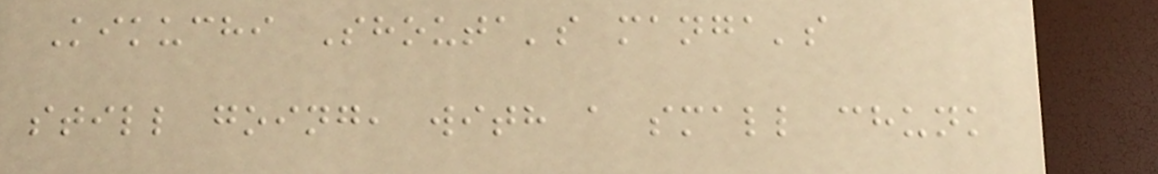Kikuchi Shouta's manga's
still going, with a small chunk
